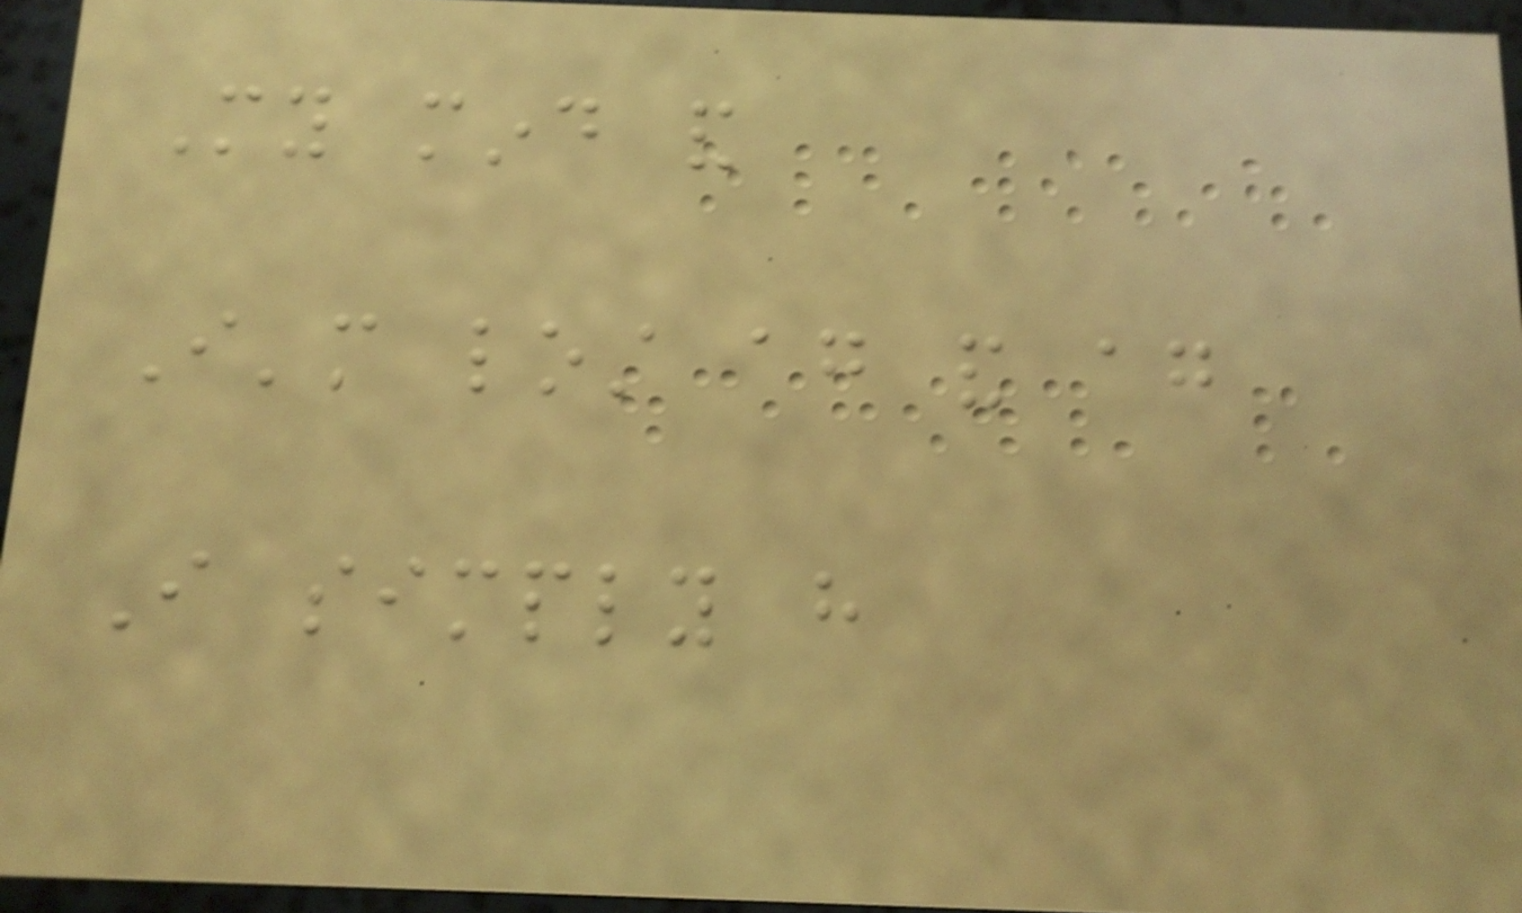My mind and
I'm lost again and again
I simply have
